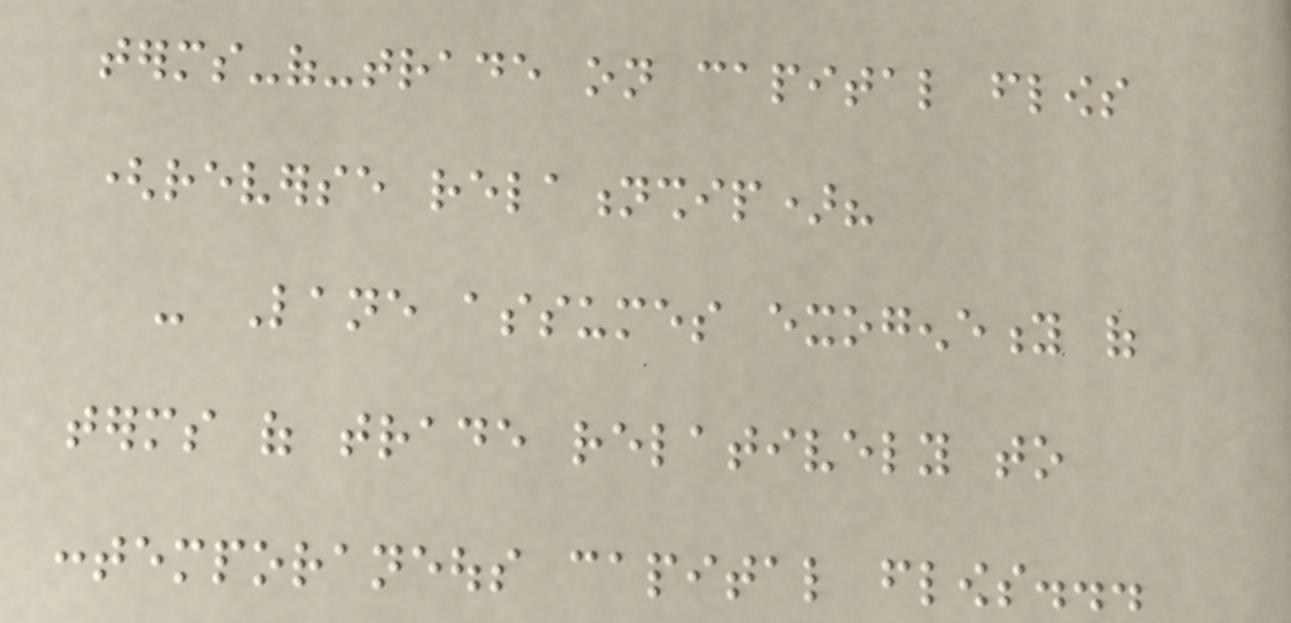terms-of-trade on capital flows
(reverse relationship)?
- Lane assumes exogeneity of
terms of trade relatively to
contemporaneous capital flows...
